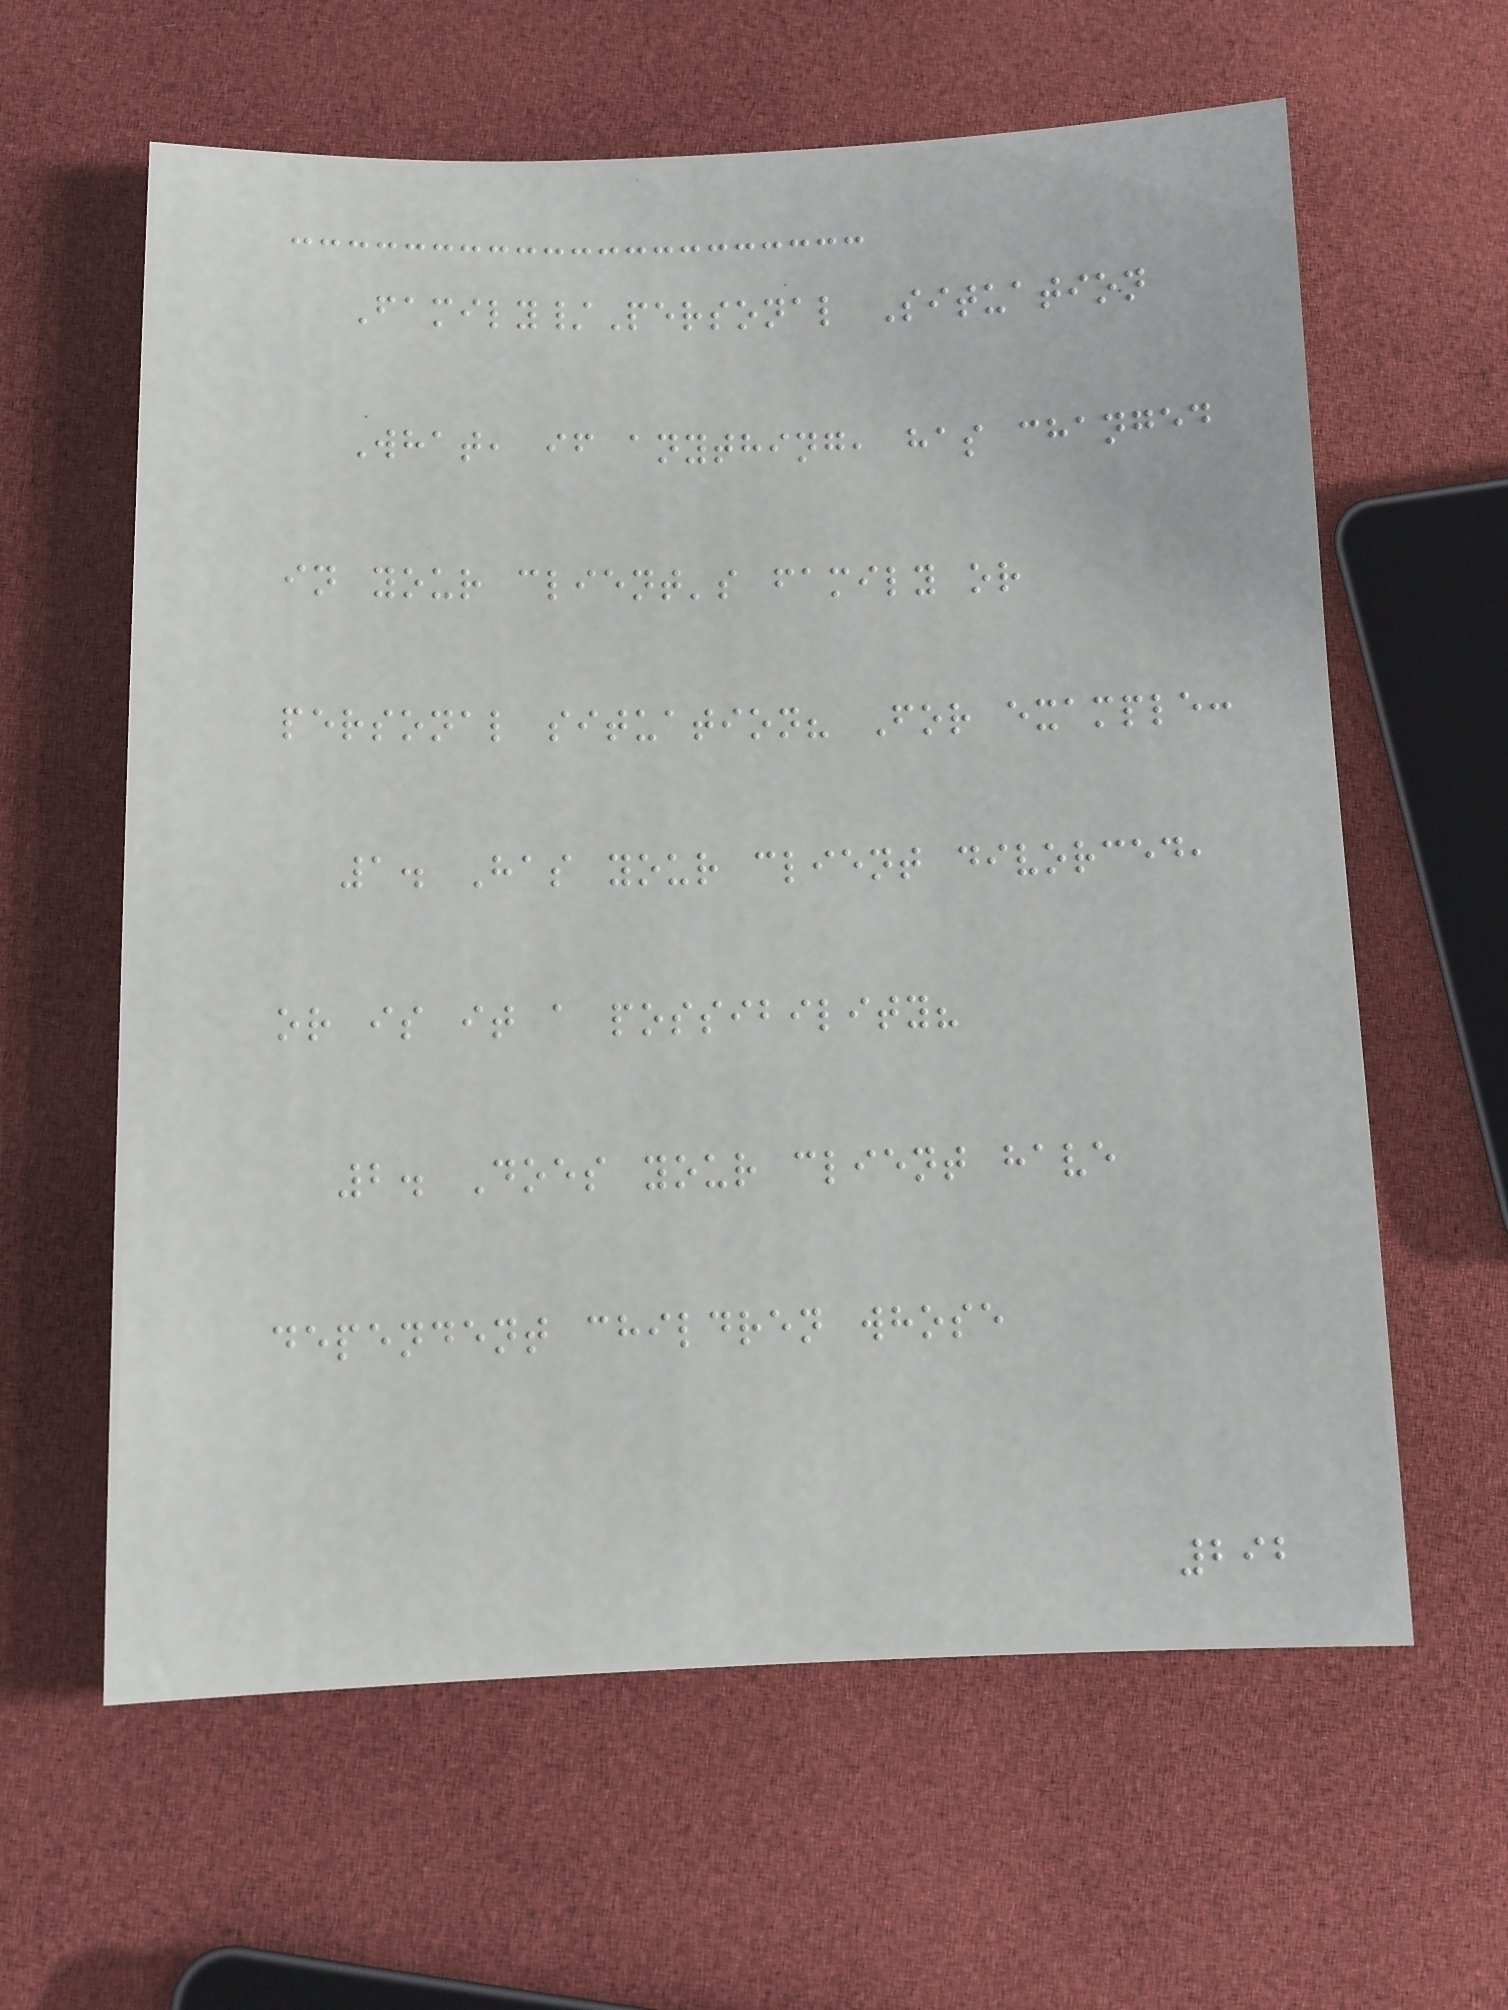Family/Personal Situation
What, if anything, has changed
in your client's family or
personal situation? For example:
1. Has your client divorced,
or is it a possibility?
2. Does your client have
dependent children whose
292
